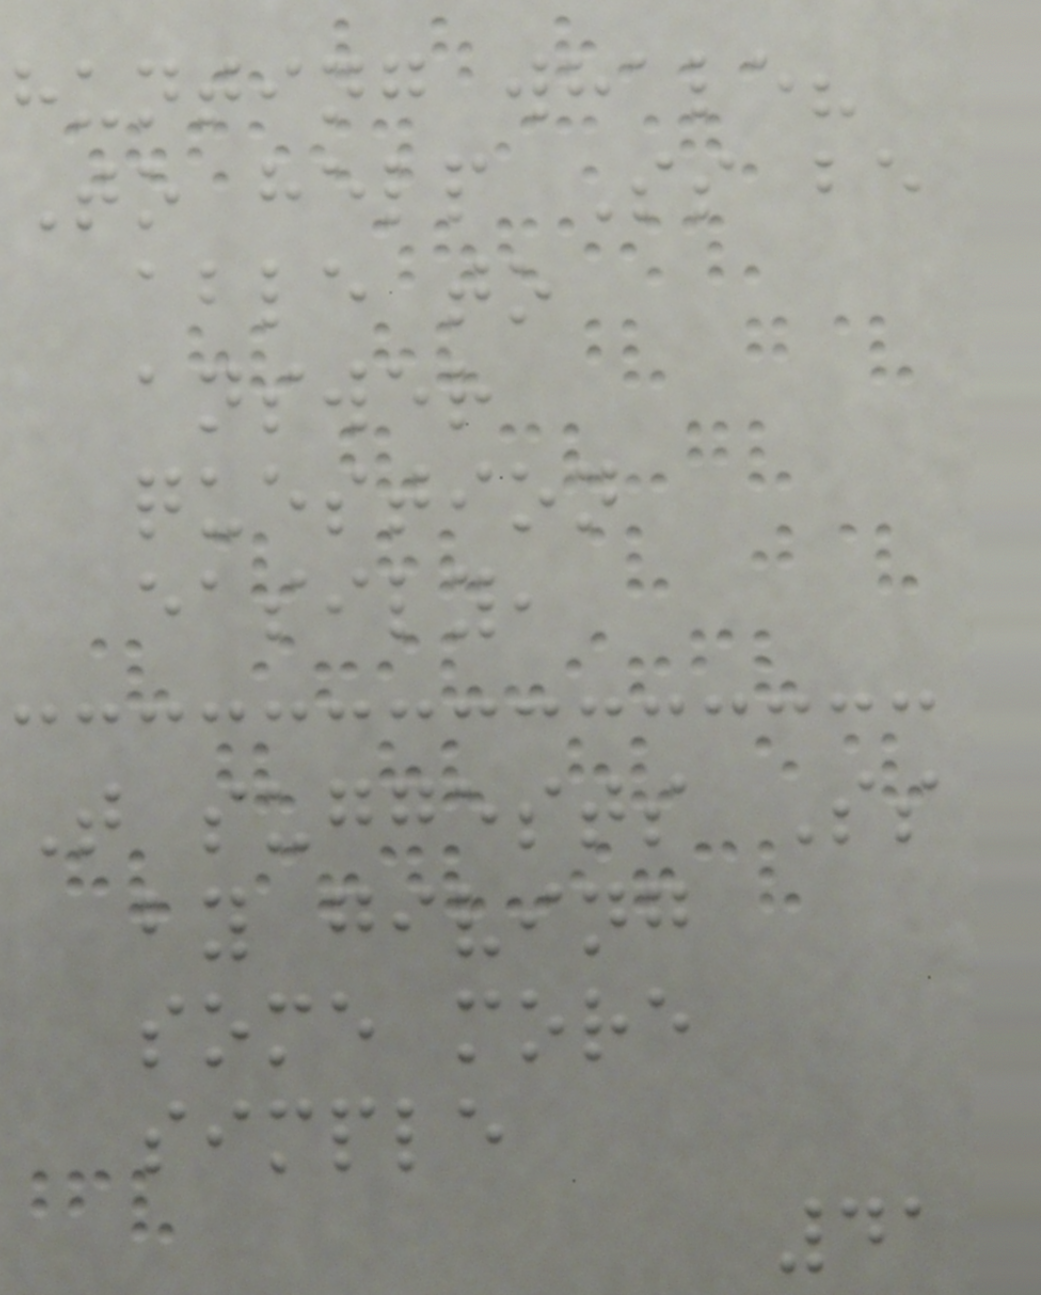hunting whale?
To help Ss be
able to
answer
question
easily,
T suggests Ss
by giving
some more
simple
41
